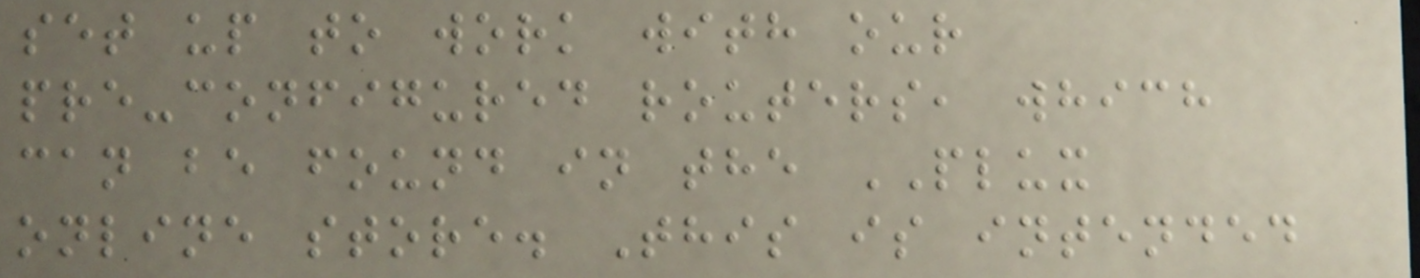set up to work with our
pre-configured routers, which
can be found in the PLUX
online store. This is intended
